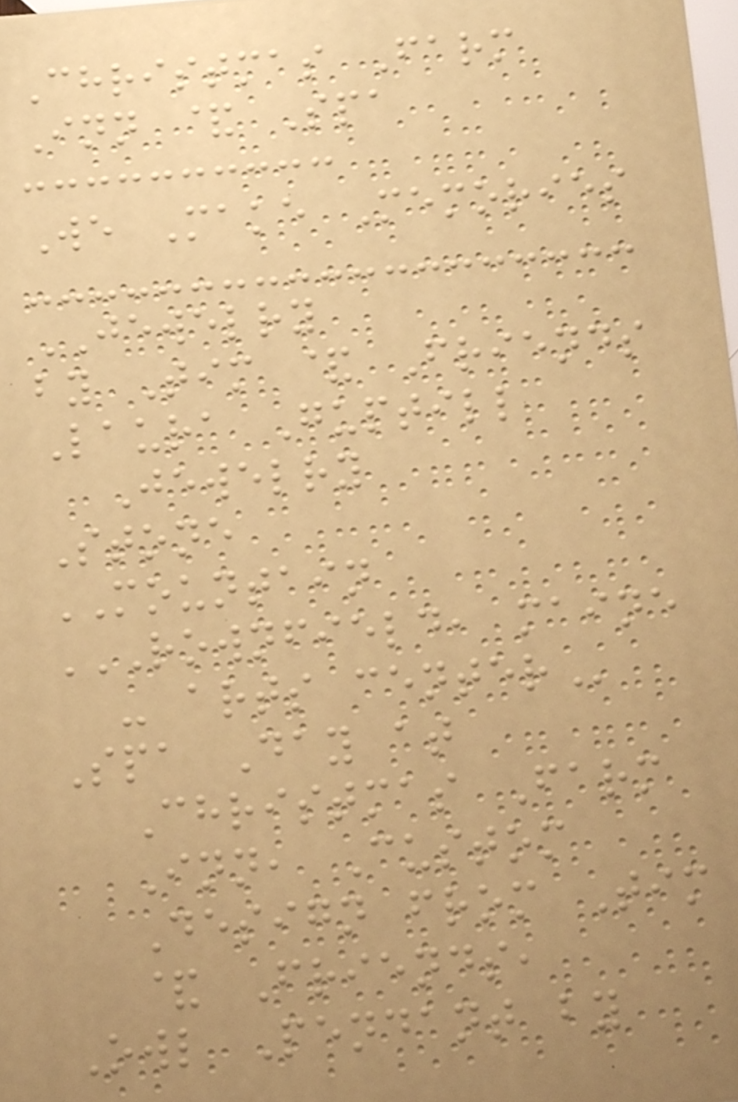Christmas Farm
Inn & Spa
We Make Memories
JEWELRY
by Tim & Friends
Laura Guptill
Jewelry
Stone
MOUNTAIN
ROWNFIELD, MAINE
- ARTS CENTER
Spa Day at
Christmas Farm
Inn, Custom
Design from Tim
& Friends,
Owl Pendant by
